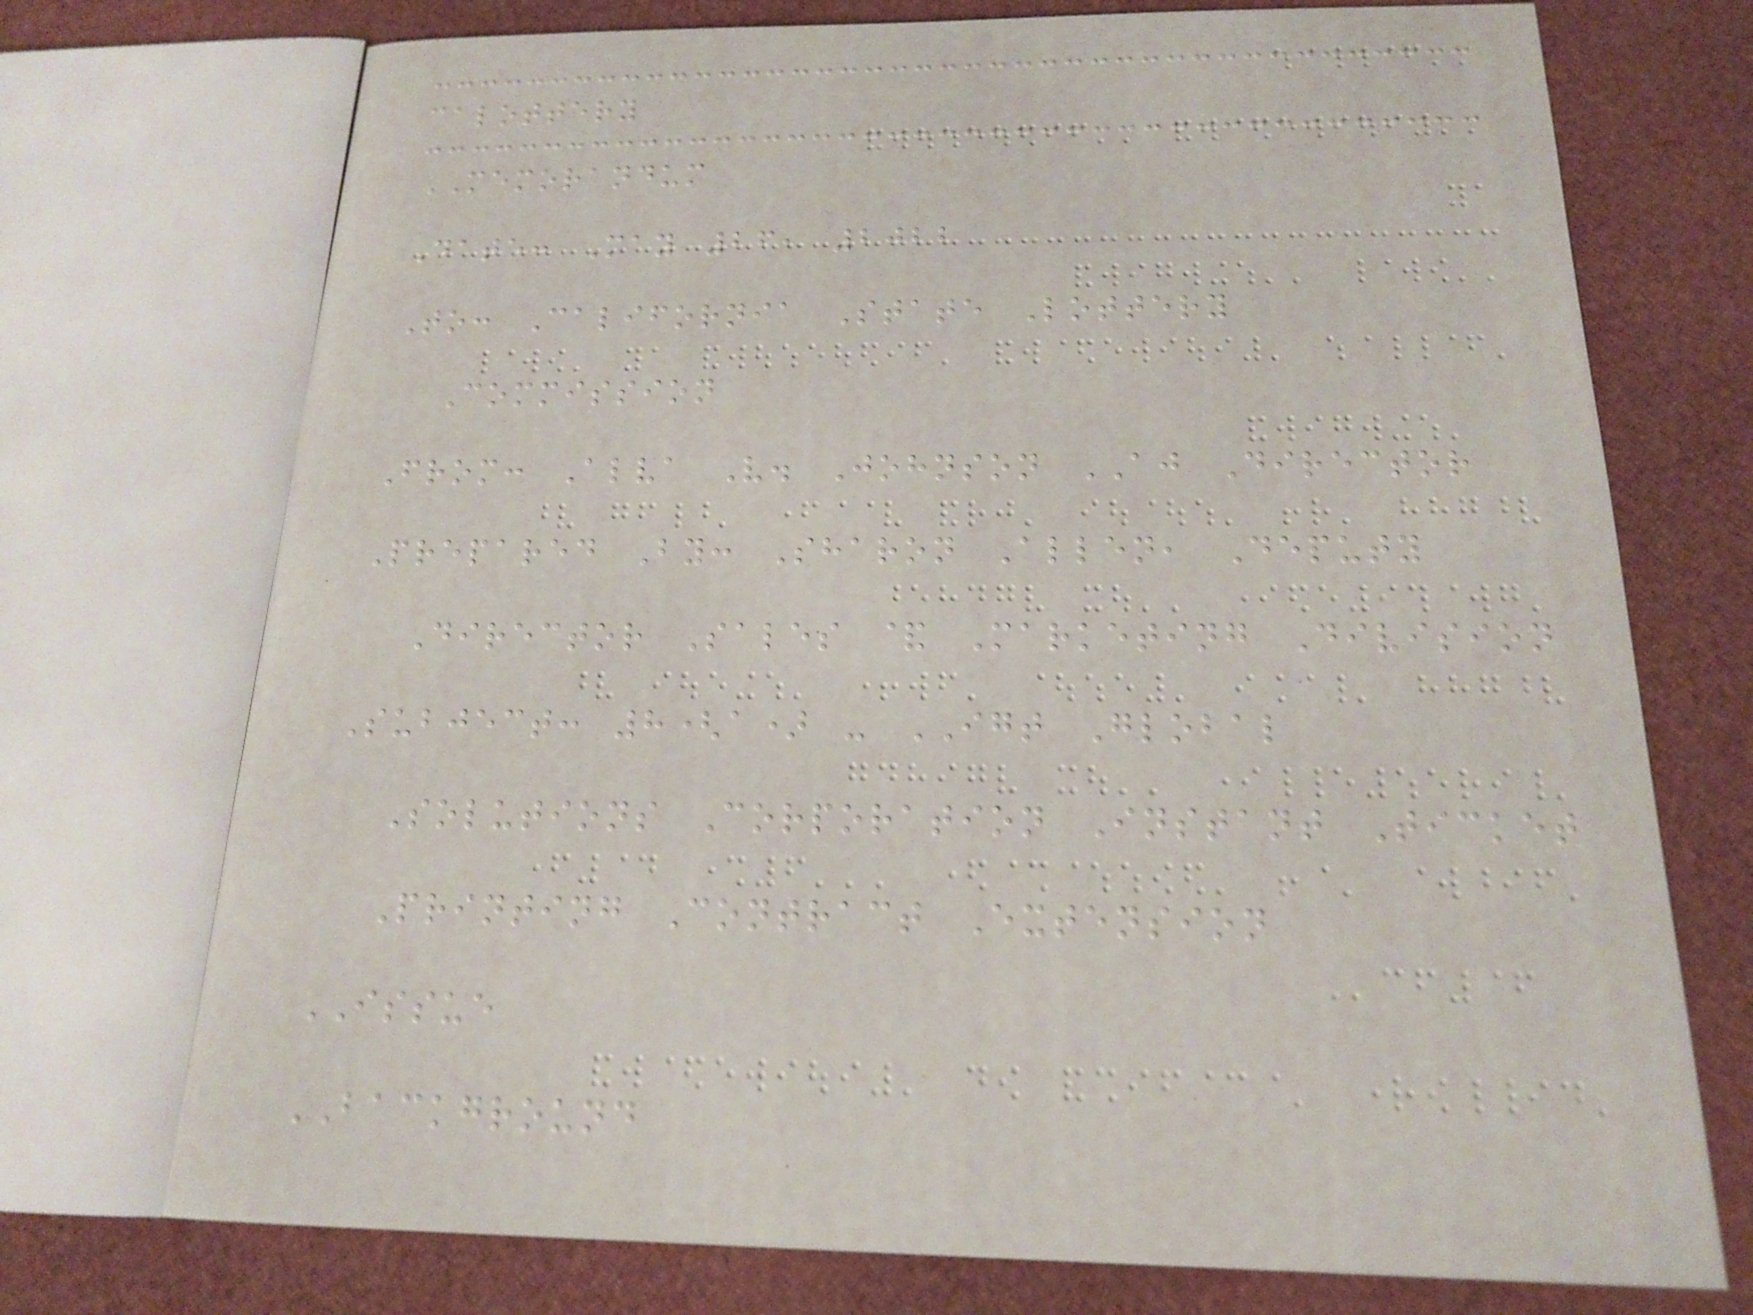calottery
MEMORANDUM
Date: May 26, 2022
To: California State Lottery
Commission
From: Alva V. Johnson AJ Director
Prepared By: Sharon Allen, Deputy
Director Sales & Marketing Division
Subject: 8(a) - IGT Global
Solutions Corporation Instant Ticket
Printing Contract Extension
ISSUE
BACKGROUND
